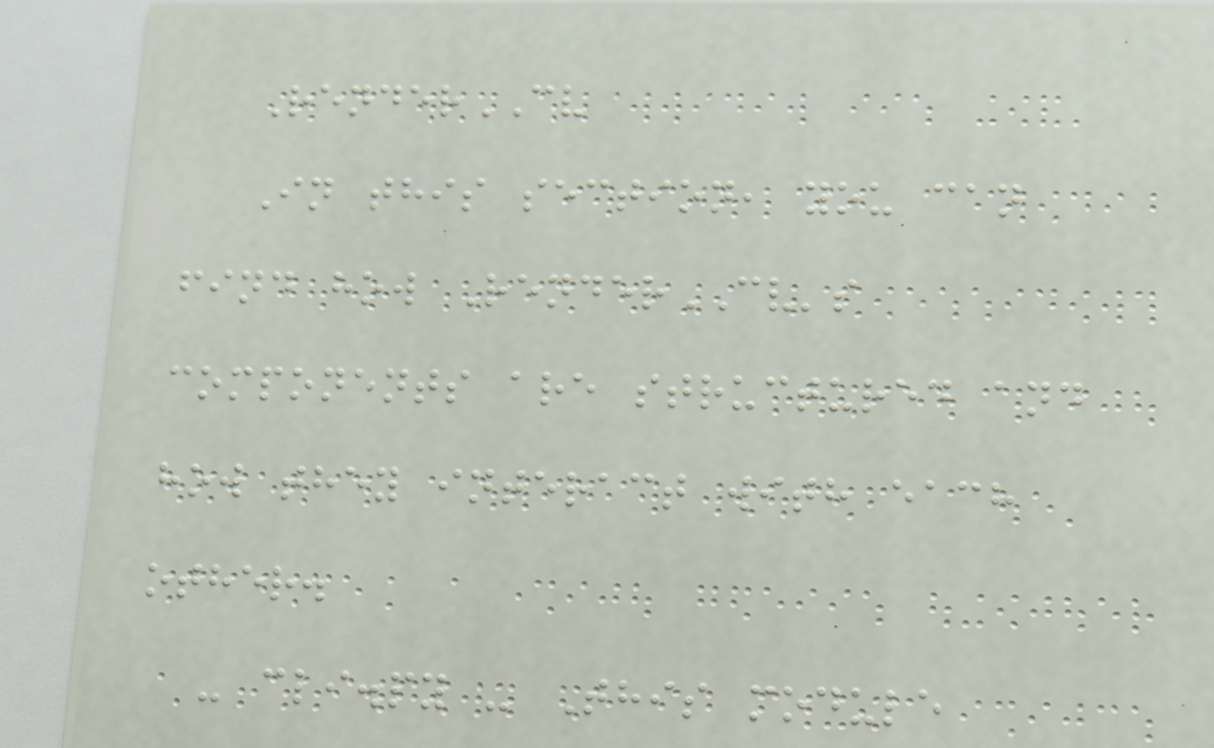RenderCV
In this section, you can
find how RenderCV's
components are structured and
how they interact with each
other.
- cli.py - This module
